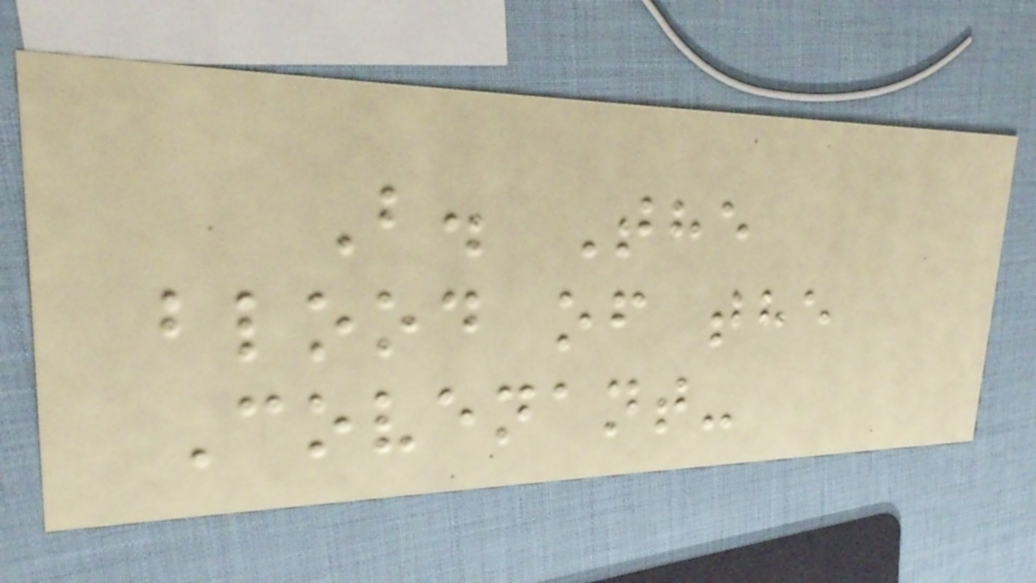B. The
blood of the
Covenant-
